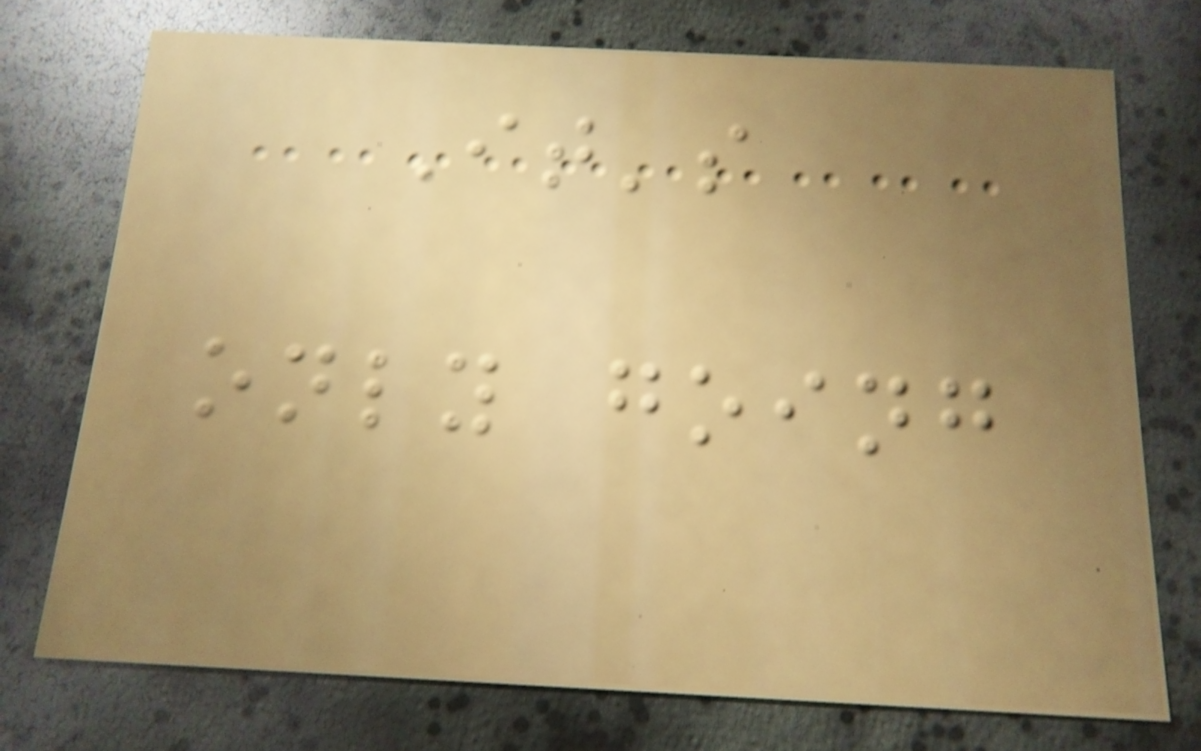It's
only going
